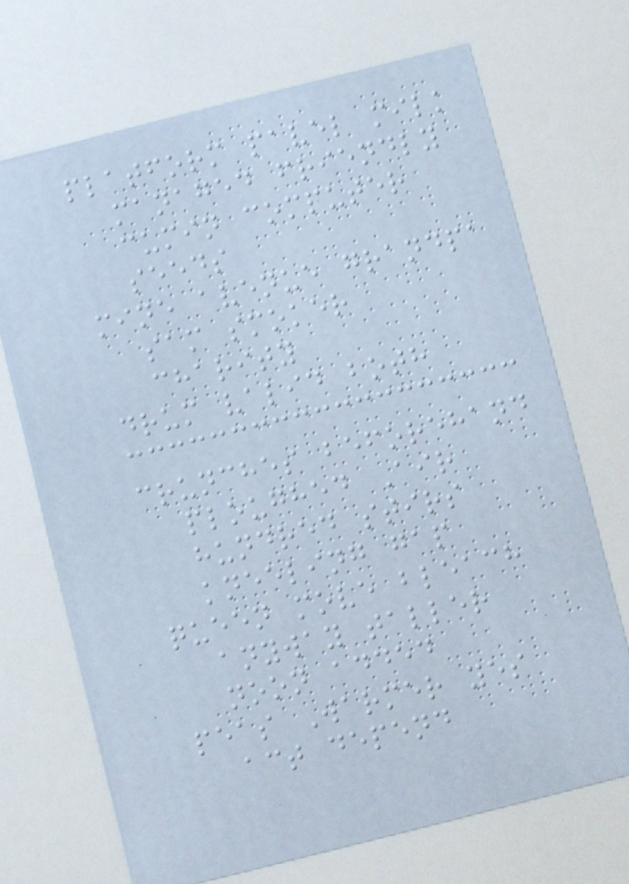platform pavel milk
managed friendly
cumin computer
seeds
mine avenue grandpa
sam smoker
charity
drum valid both
crunches beforehand
ploughed Air
hundred stirs
kneeling gap
queen move bleach
anyway taller
noon added
peas Warmer yes
act depend
